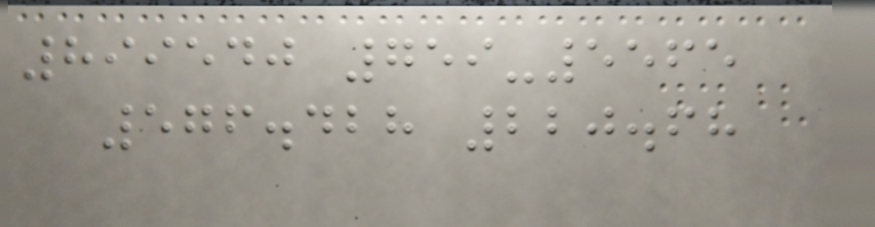899540 759-5565
576.428 220.68
